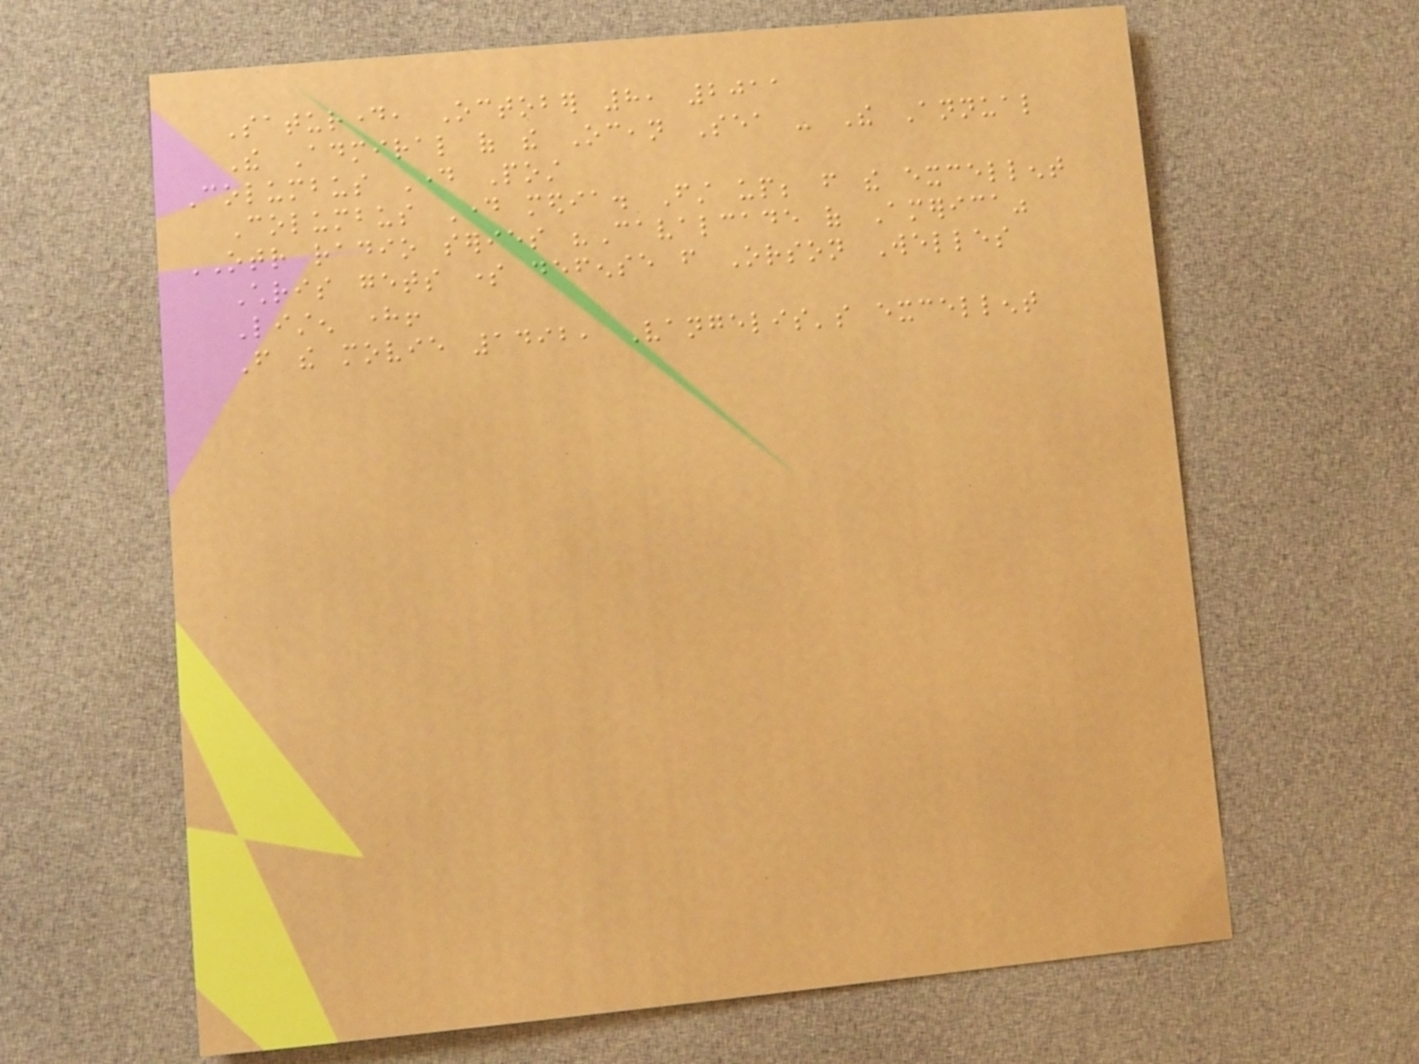Saturday, October 8, 2011
The Admiral of the Ocean Sea - The Annual
Columbus Day Post
Columbus Day media. First up; from the excellent
OTR radio series "Cavalcade of America"
Chris gets some defense from Orson Welles
Listen here!
From the movie 1492, Vangelis's excellent
